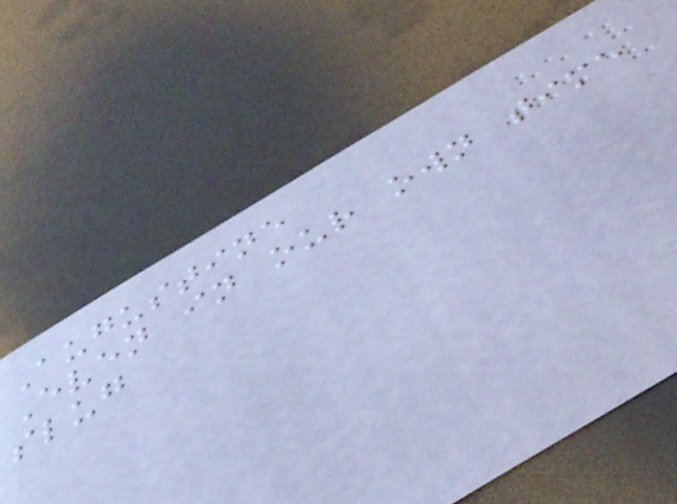Augustine
Even in our own time
slug
